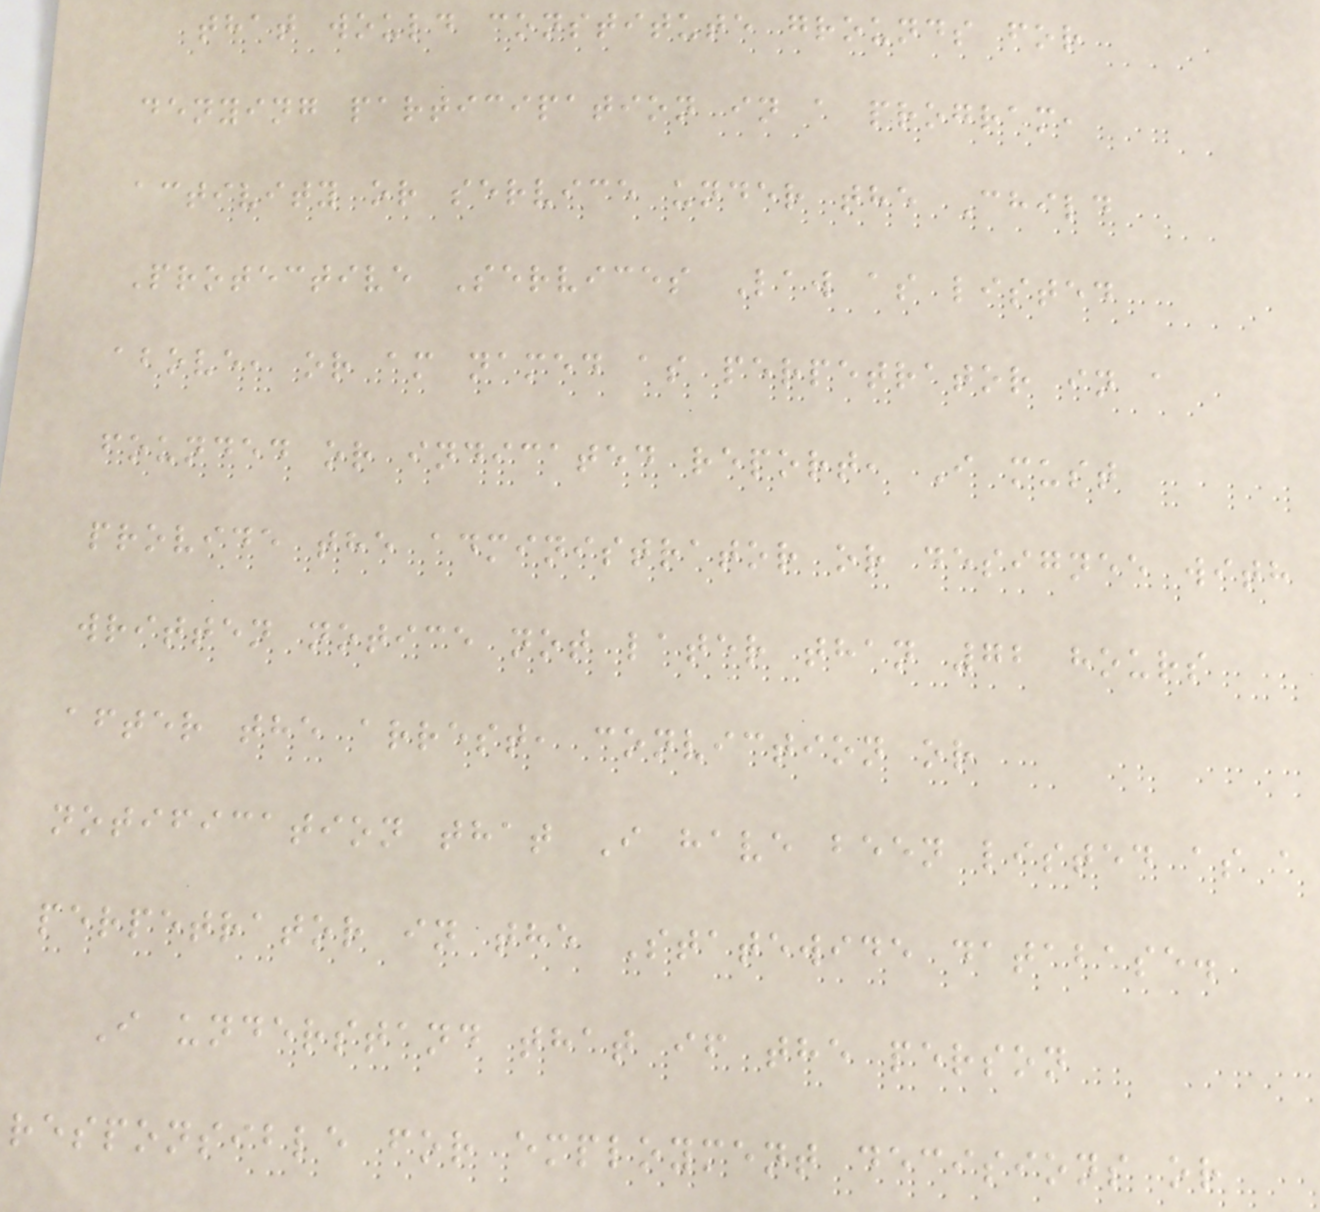that would constitute grounds for
denying participation in a program,
activity or service under the Child
Protective Services Law as listed
above, or am named as perpetrator in a
founded or indicated report, I must
provide the administrator or designee with
written notice not later than 72 hours
after the arrest, conviction or
notification that I have been listed as a
perpetrator in the Statewide database.
I understand that if the person
responsible for employment decisions or
